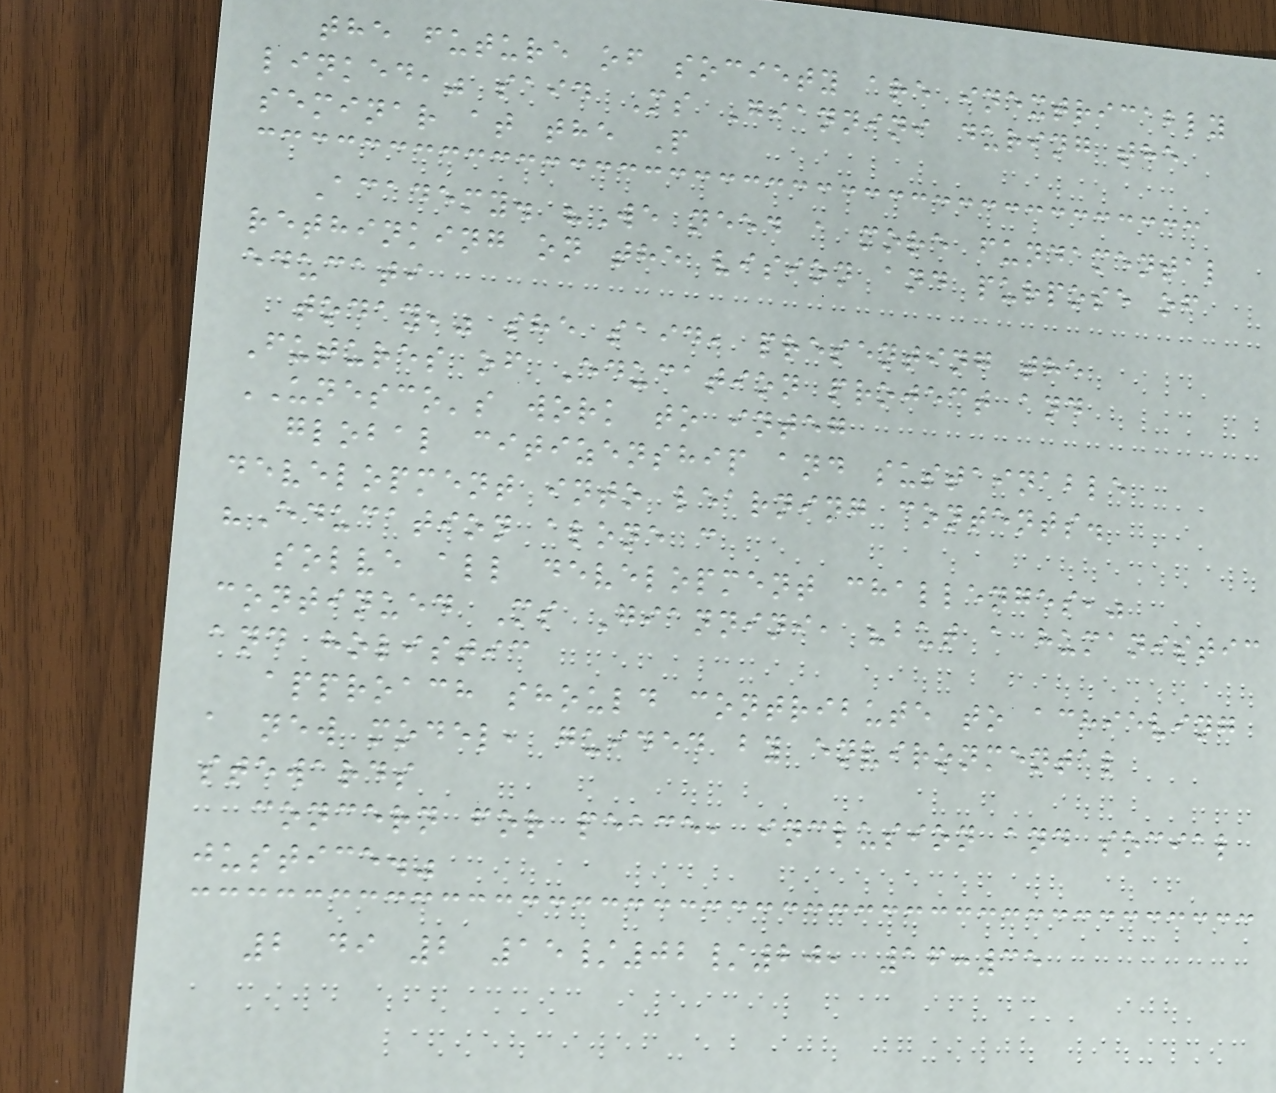the future of society are inextricably
linked," said Ms Giannini during the
seminar at the P
Academy. "We need a more fundamental
rethinking on the vision and purpose of
educati
today," she said, presenting the
Futures of Education project and
UNESCO's work to integ
global citizenship and sustainable
development into learning contents.
"Education alone c
solve all development challenges,"
continued Ms Giannini, "but a humanistic
and holistic
approach should contribute to achieving
a new model, guided by environmental
stewards
concern for peace, inclusion and social
justice."
2 di 2 15/02/20, 16:35
